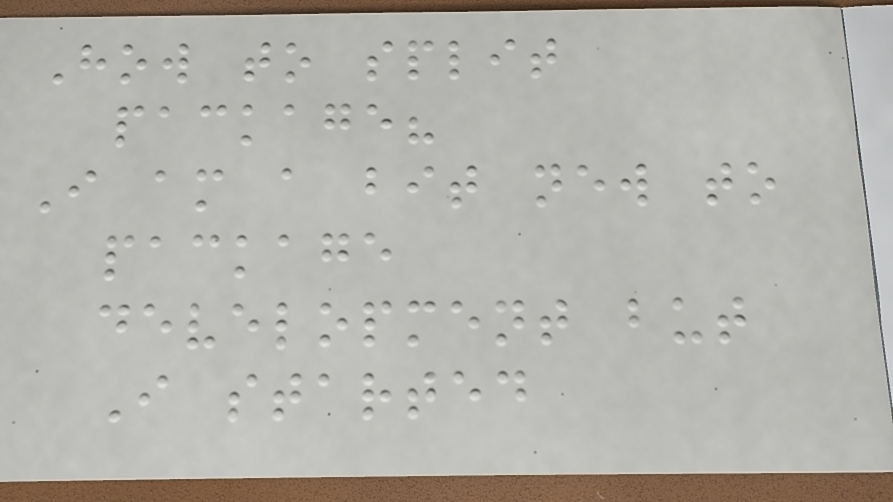How to split
package?
I am a bit new to
package
development but
I started
